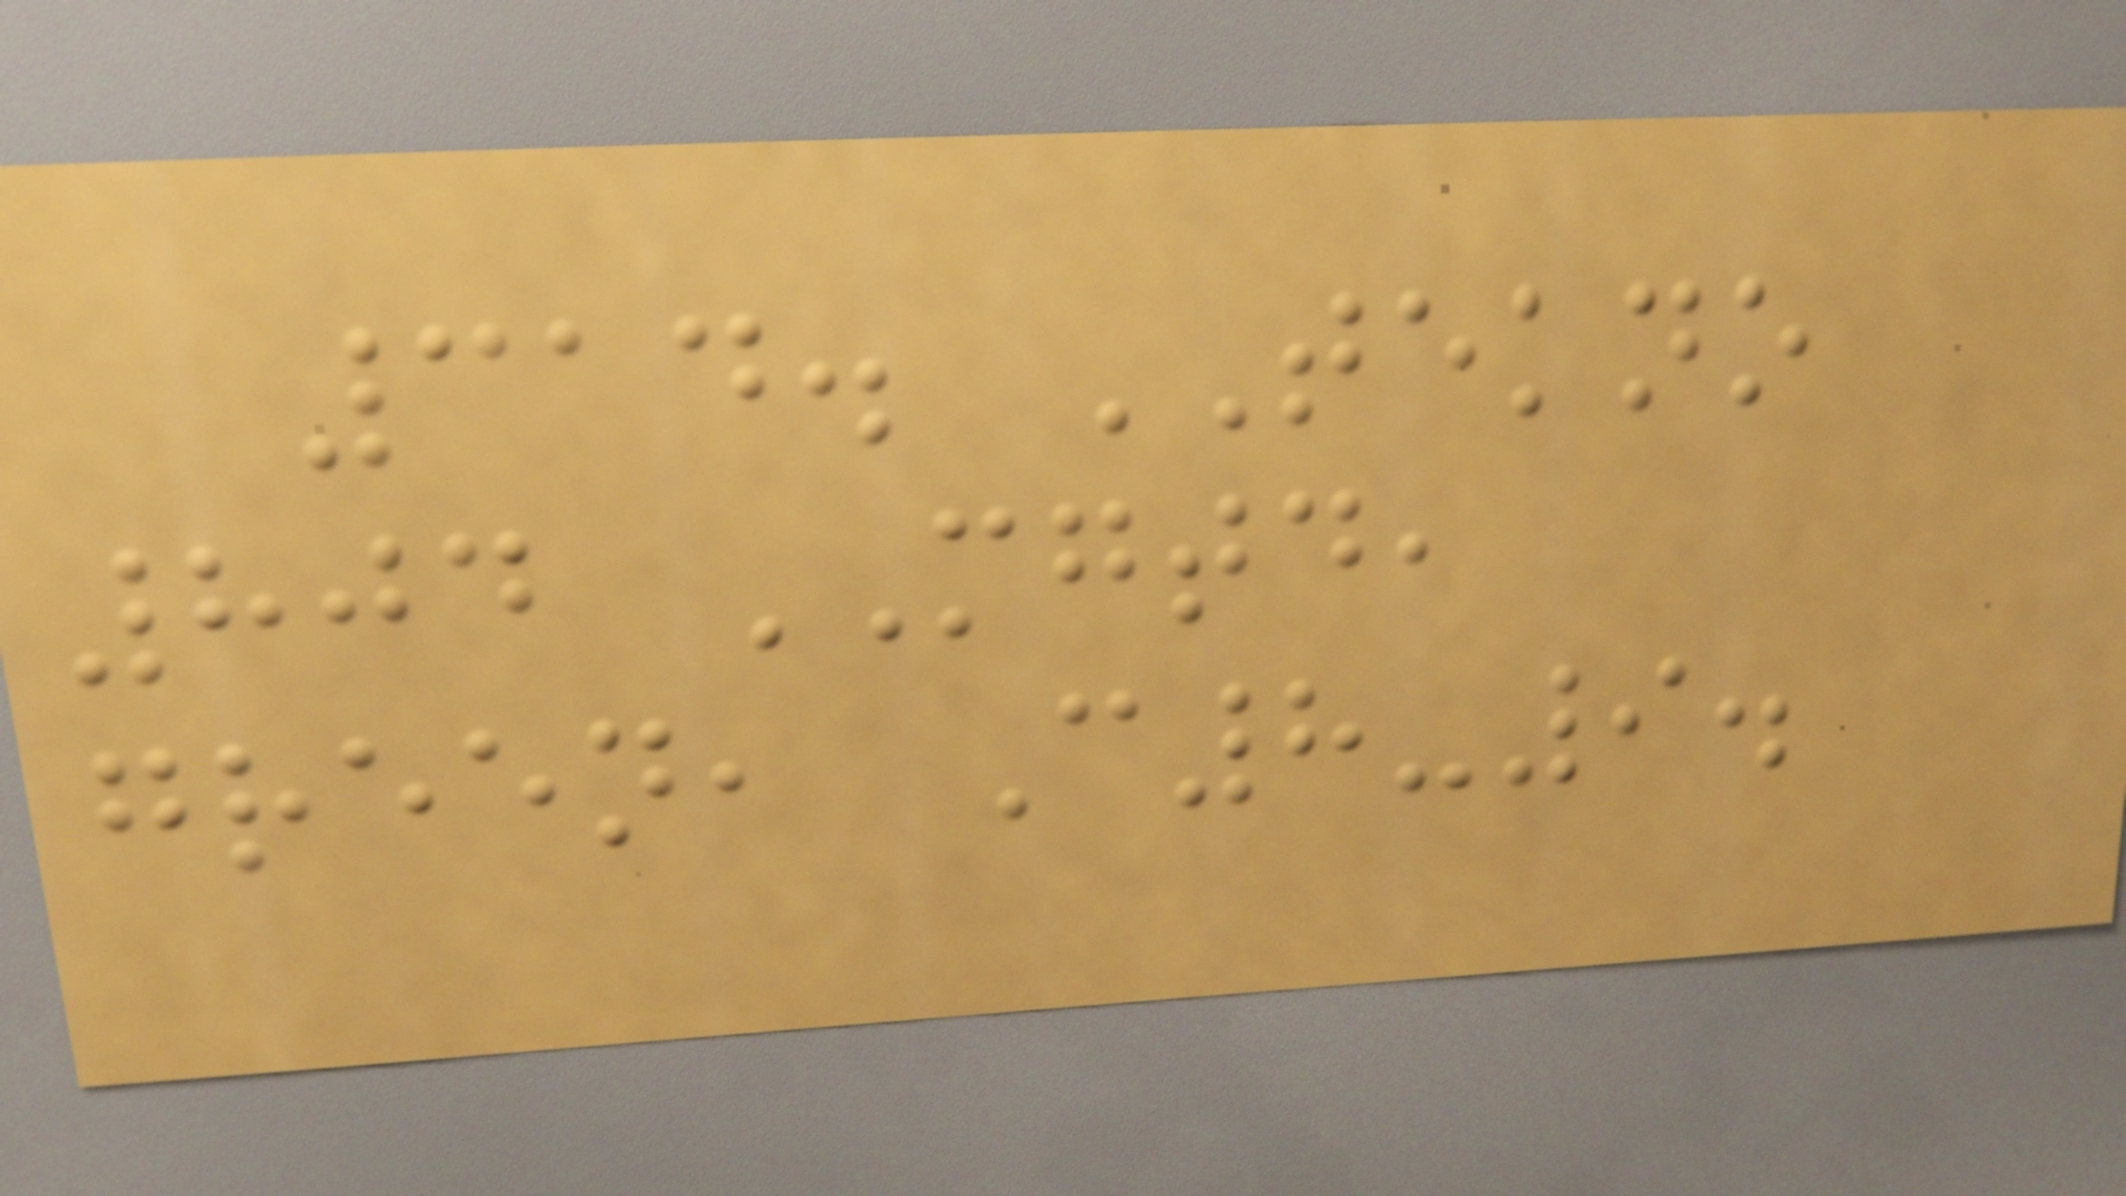314. TEKNO
804 MGTD,
green, C8-9.
